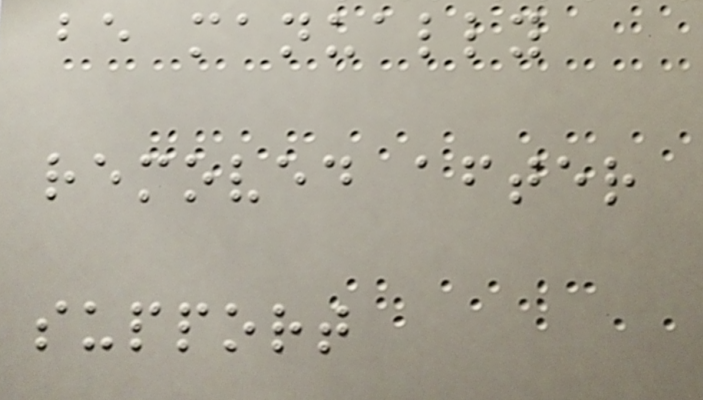be manually
removed after
support
